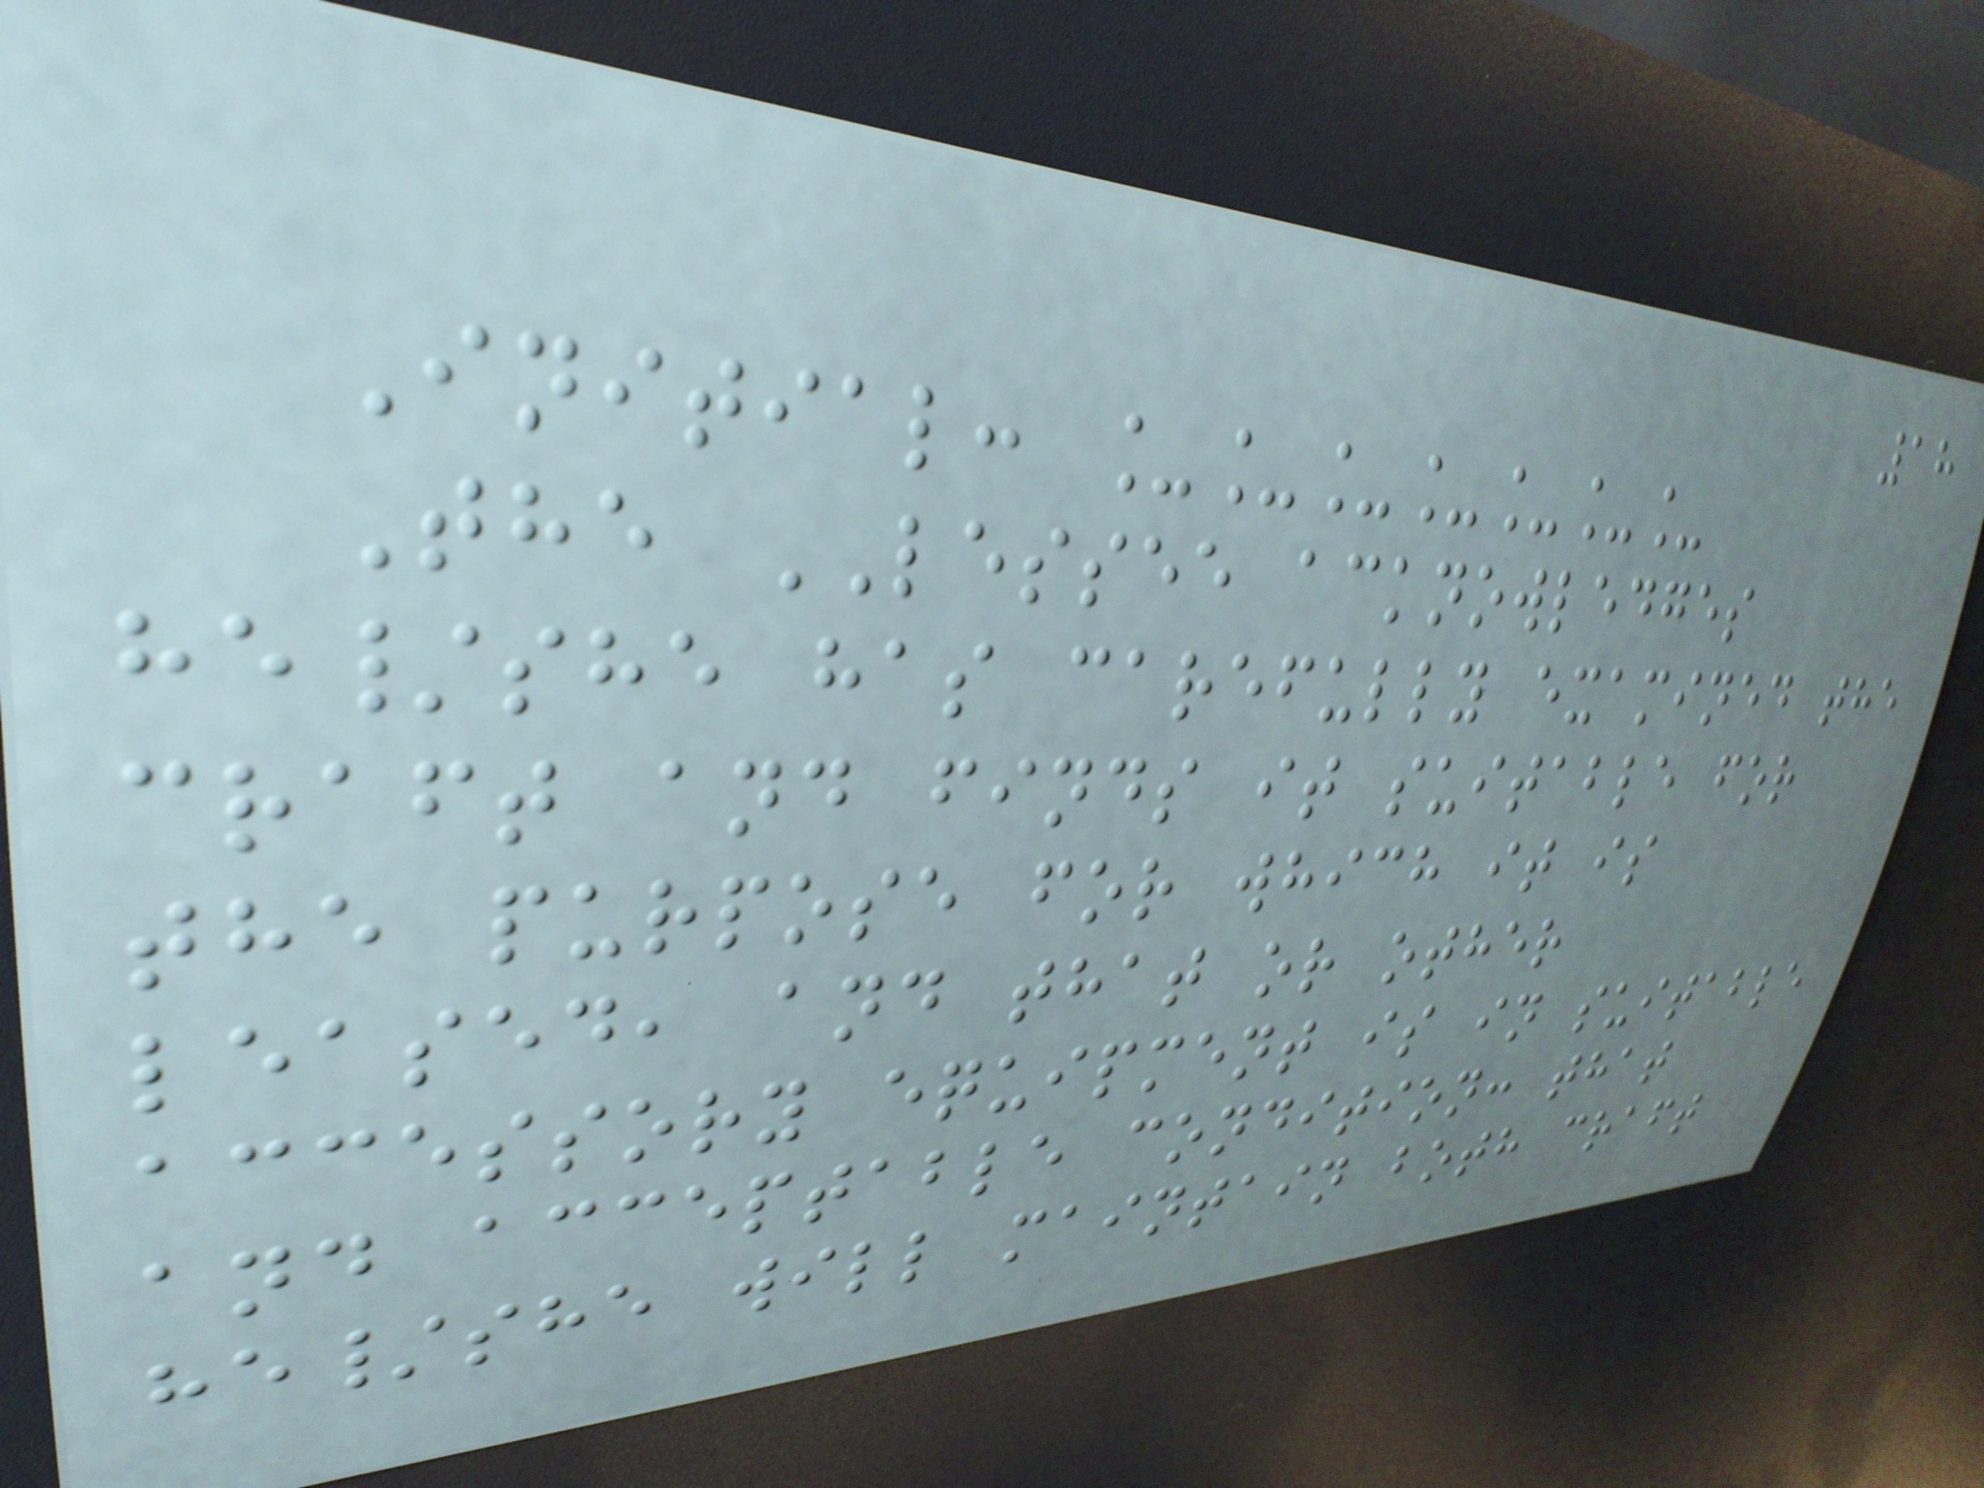18
Initial: _______
The LESSEE acknowledges
he/she has carefully examined the
craft and finds it suitable for
the purpose for which it is
leased, and that or other
accessory equipment is in suitable
and acceptable condition: that
he/she will maintain both craft
